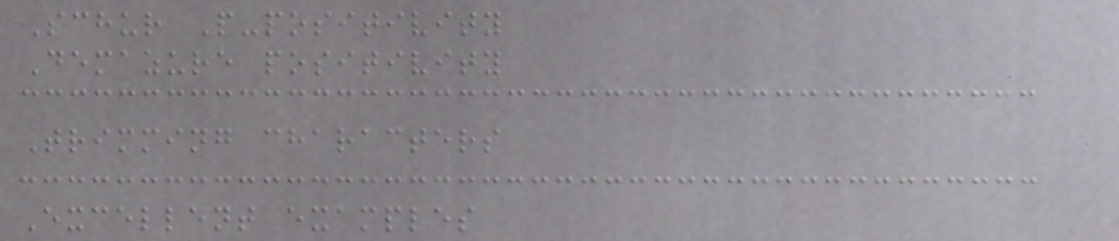Schur P-positivity
Demazure positivity
Trimming characters
Excellent examples
